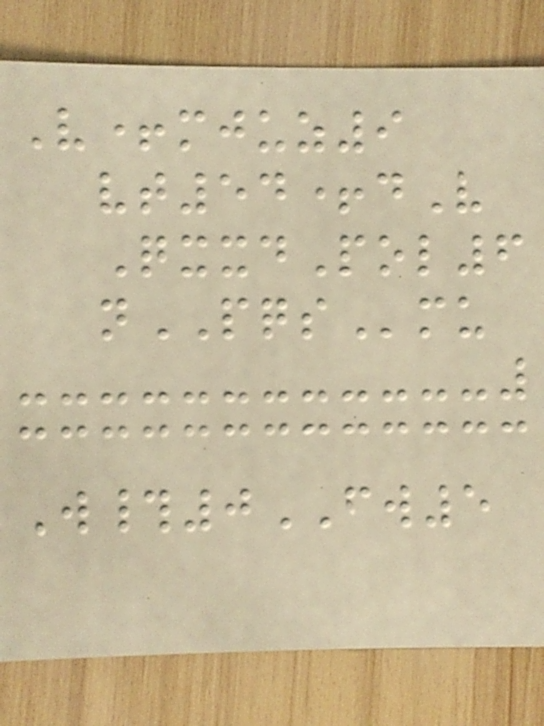V+mjuz9
vt54+dV
QxxdPol6
nPQSmu
W#0FW5
